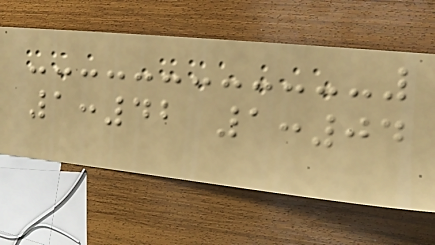1:42 1:04
